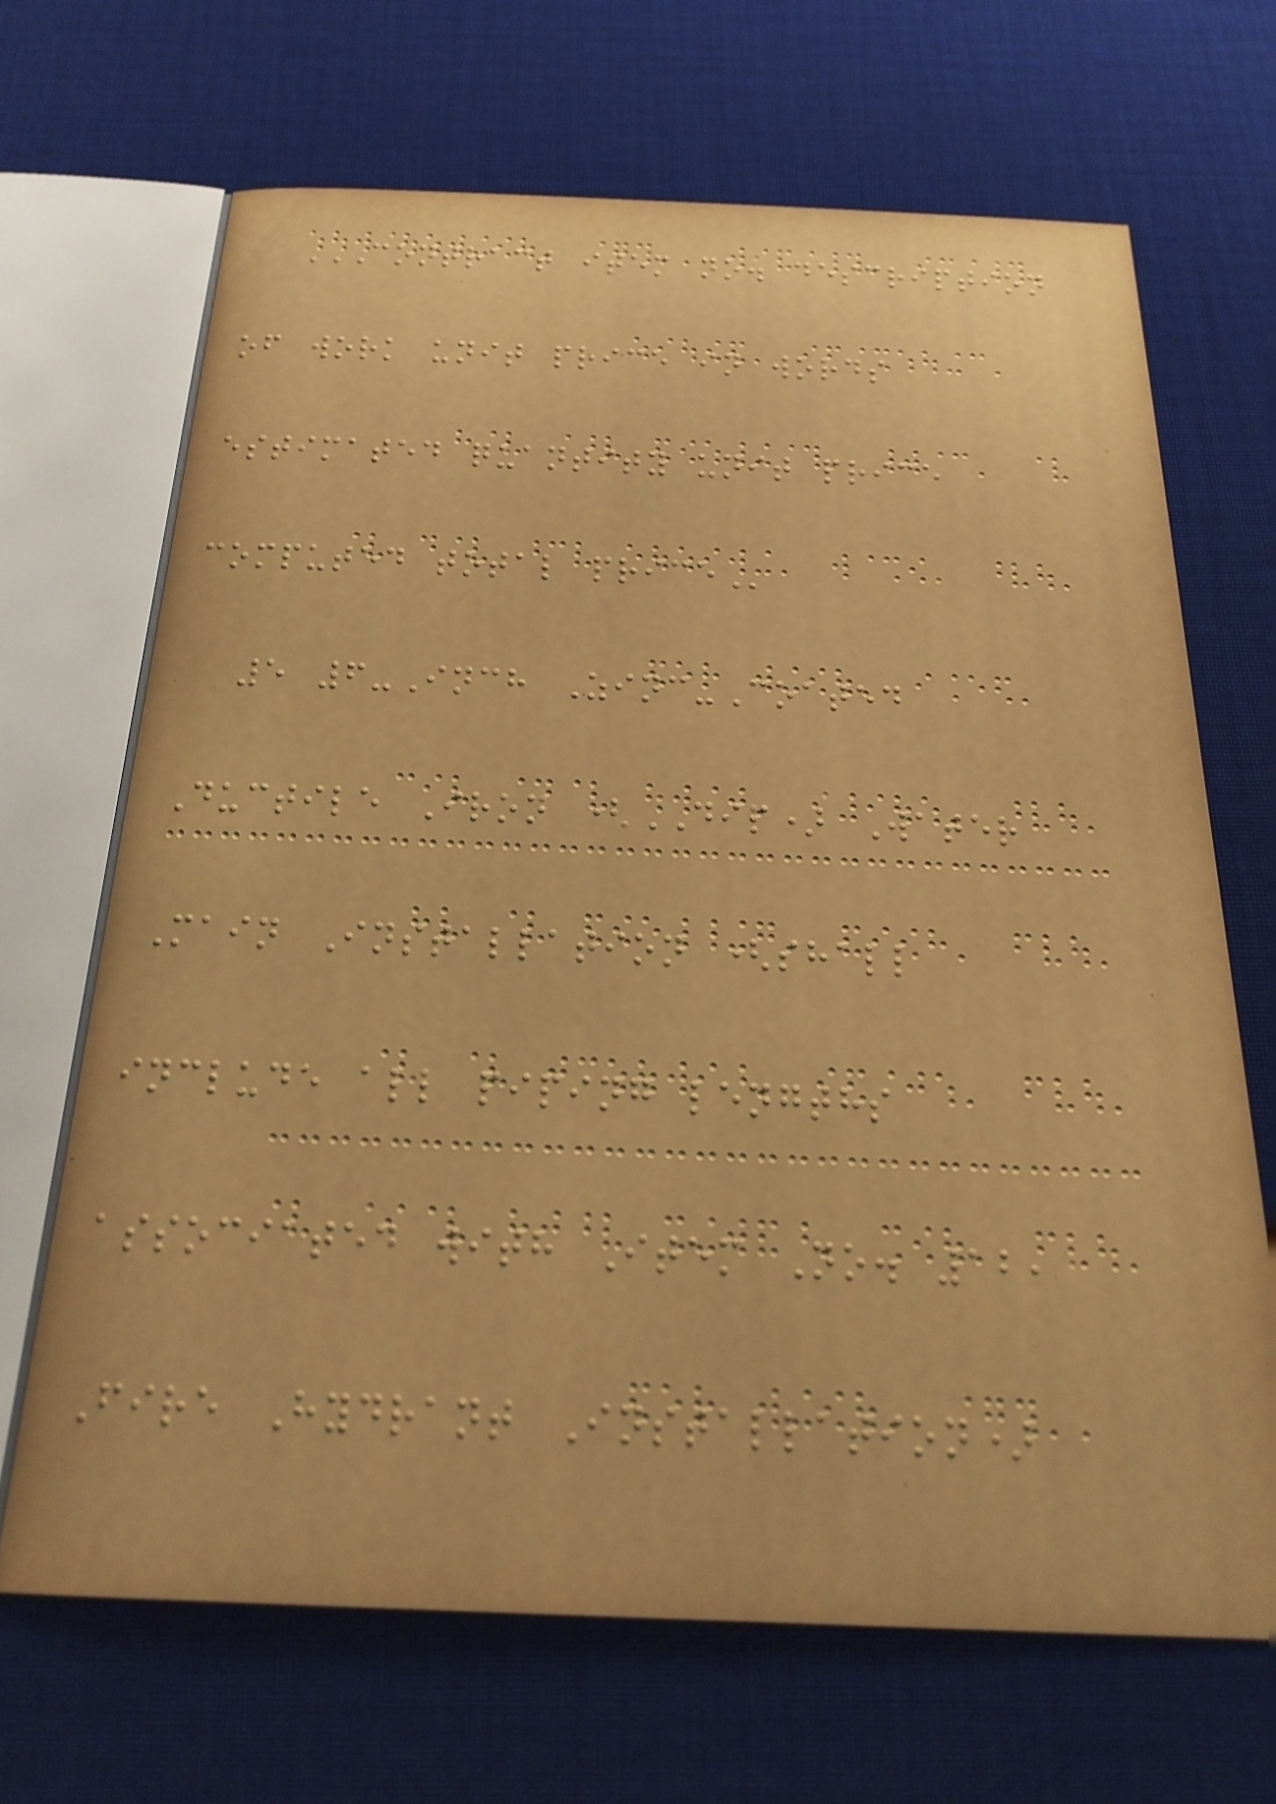CONTRACT ITEM NO. DESCRIPTION
OF WORK UNIT PRICE IN WORDS
ESTIMATED QUANTITY UNIT PRICE
COMPUTED TOTAL PRICE
5 6-Inch Zinc-Coated
Ductile Iron (DIP) Water
Main Installation (shall
include all piping lengths
associated with Item No. 12,
Fire Hydrant Installation)
